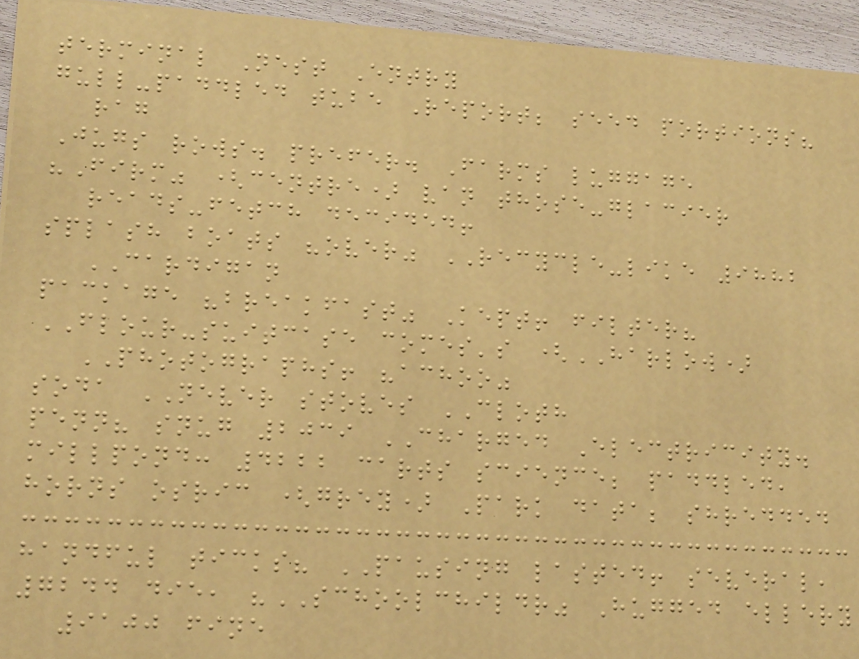terminal Nest Entry
gull-paddled tube Report; seed portions?
rag
Jugs rows. prefer. Farms luggage
"Firm" (centre) van those-glacier
reads-fetch decided!
splash boats "over" RECYCLE-like 9882
CARDIGAN
package "breakfast" Kept! filter?
FLOUR-suitcase comes's (HARLOW)
PHOTOGRAPHS! "achoo"
soda NEVER stoves CLOTH
penn? snug 2039 CHARGED Electricity.
millpond: 4222 carts science; paddled,
horns osric (grey) Park data; shredded
handful ticks? PAUSING lasted! several,
7244 die, "SCHOOLCHILDR" Hugged ellery
9100 fine
